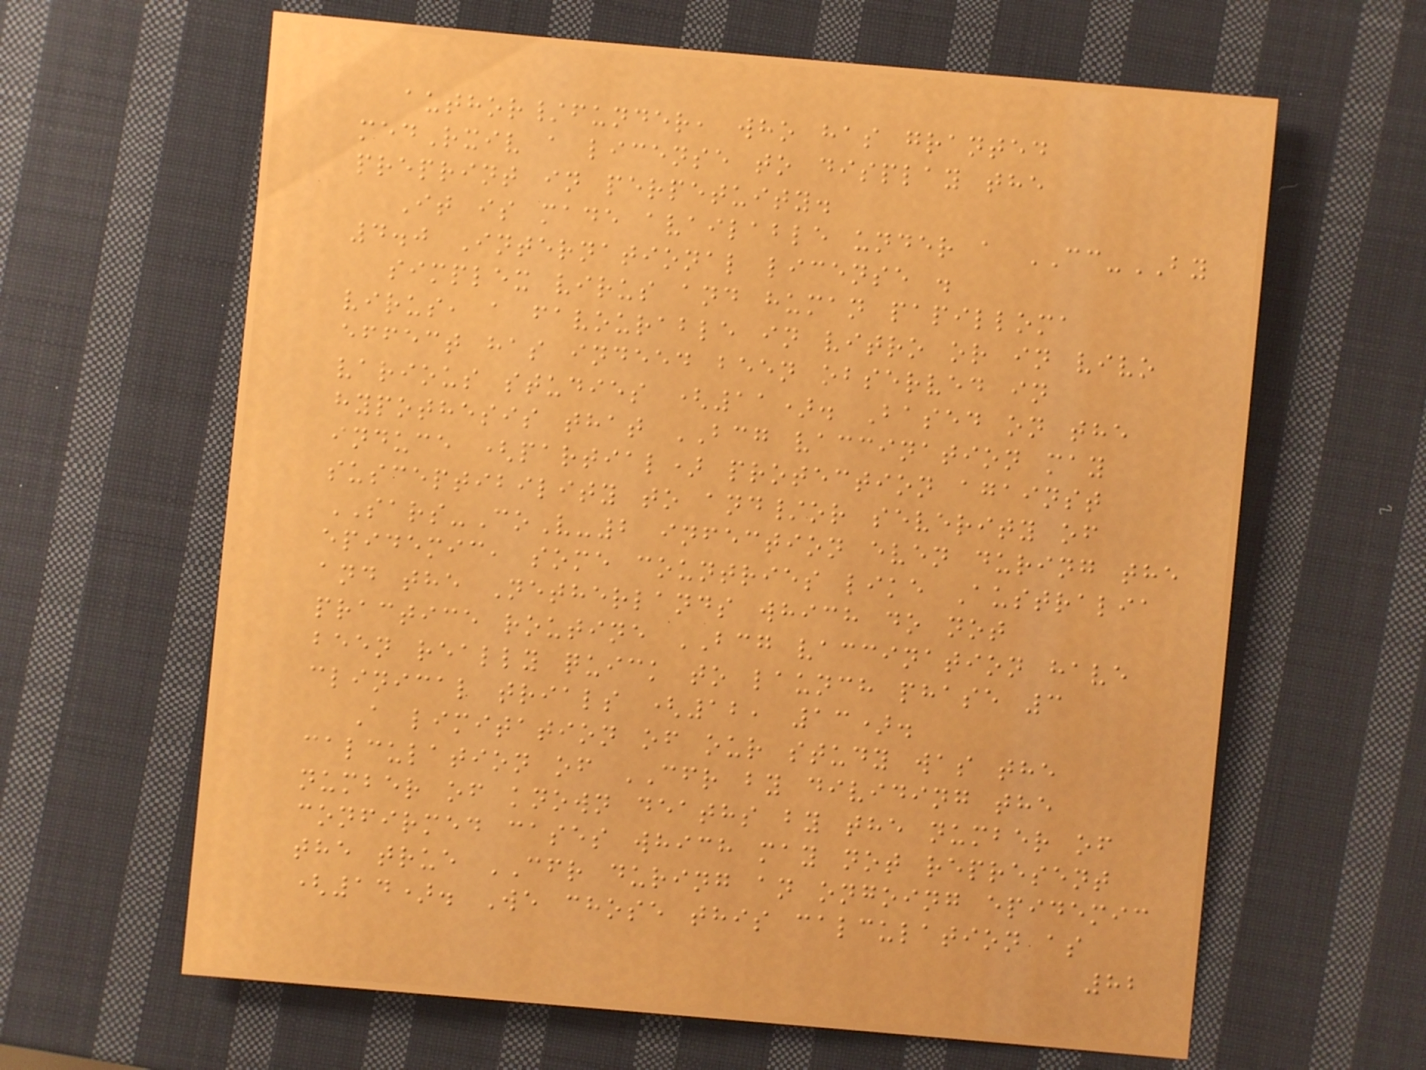author/funder, who has granted
medRxiv a license to display the
preprint in perpetuity.
It is made available under a CC-BY
4.0 International license .
simplex virus and human papilloma
virus, a favourable in vitro or in vivo
effect has indeed been observed in
various studies (11). Based on the
hypothesis that BCG vaccination may
induce (partial) protection against
susceptibility to and/or severity of
SARS-CoV-2 infection even during the
epidemic, some countries like Australia
and the Netherlands which do not
practice routine BCG vaccination have
been really quick to launch phase 3
clinical trials (12, 13).
A limitation of our study was the
calculation of CFR by dividing the
number of known deaths by the number of
confirmed cases which may not represent
the true CFR during an ongoing epidemic
(14). We chose this calculation as
82
